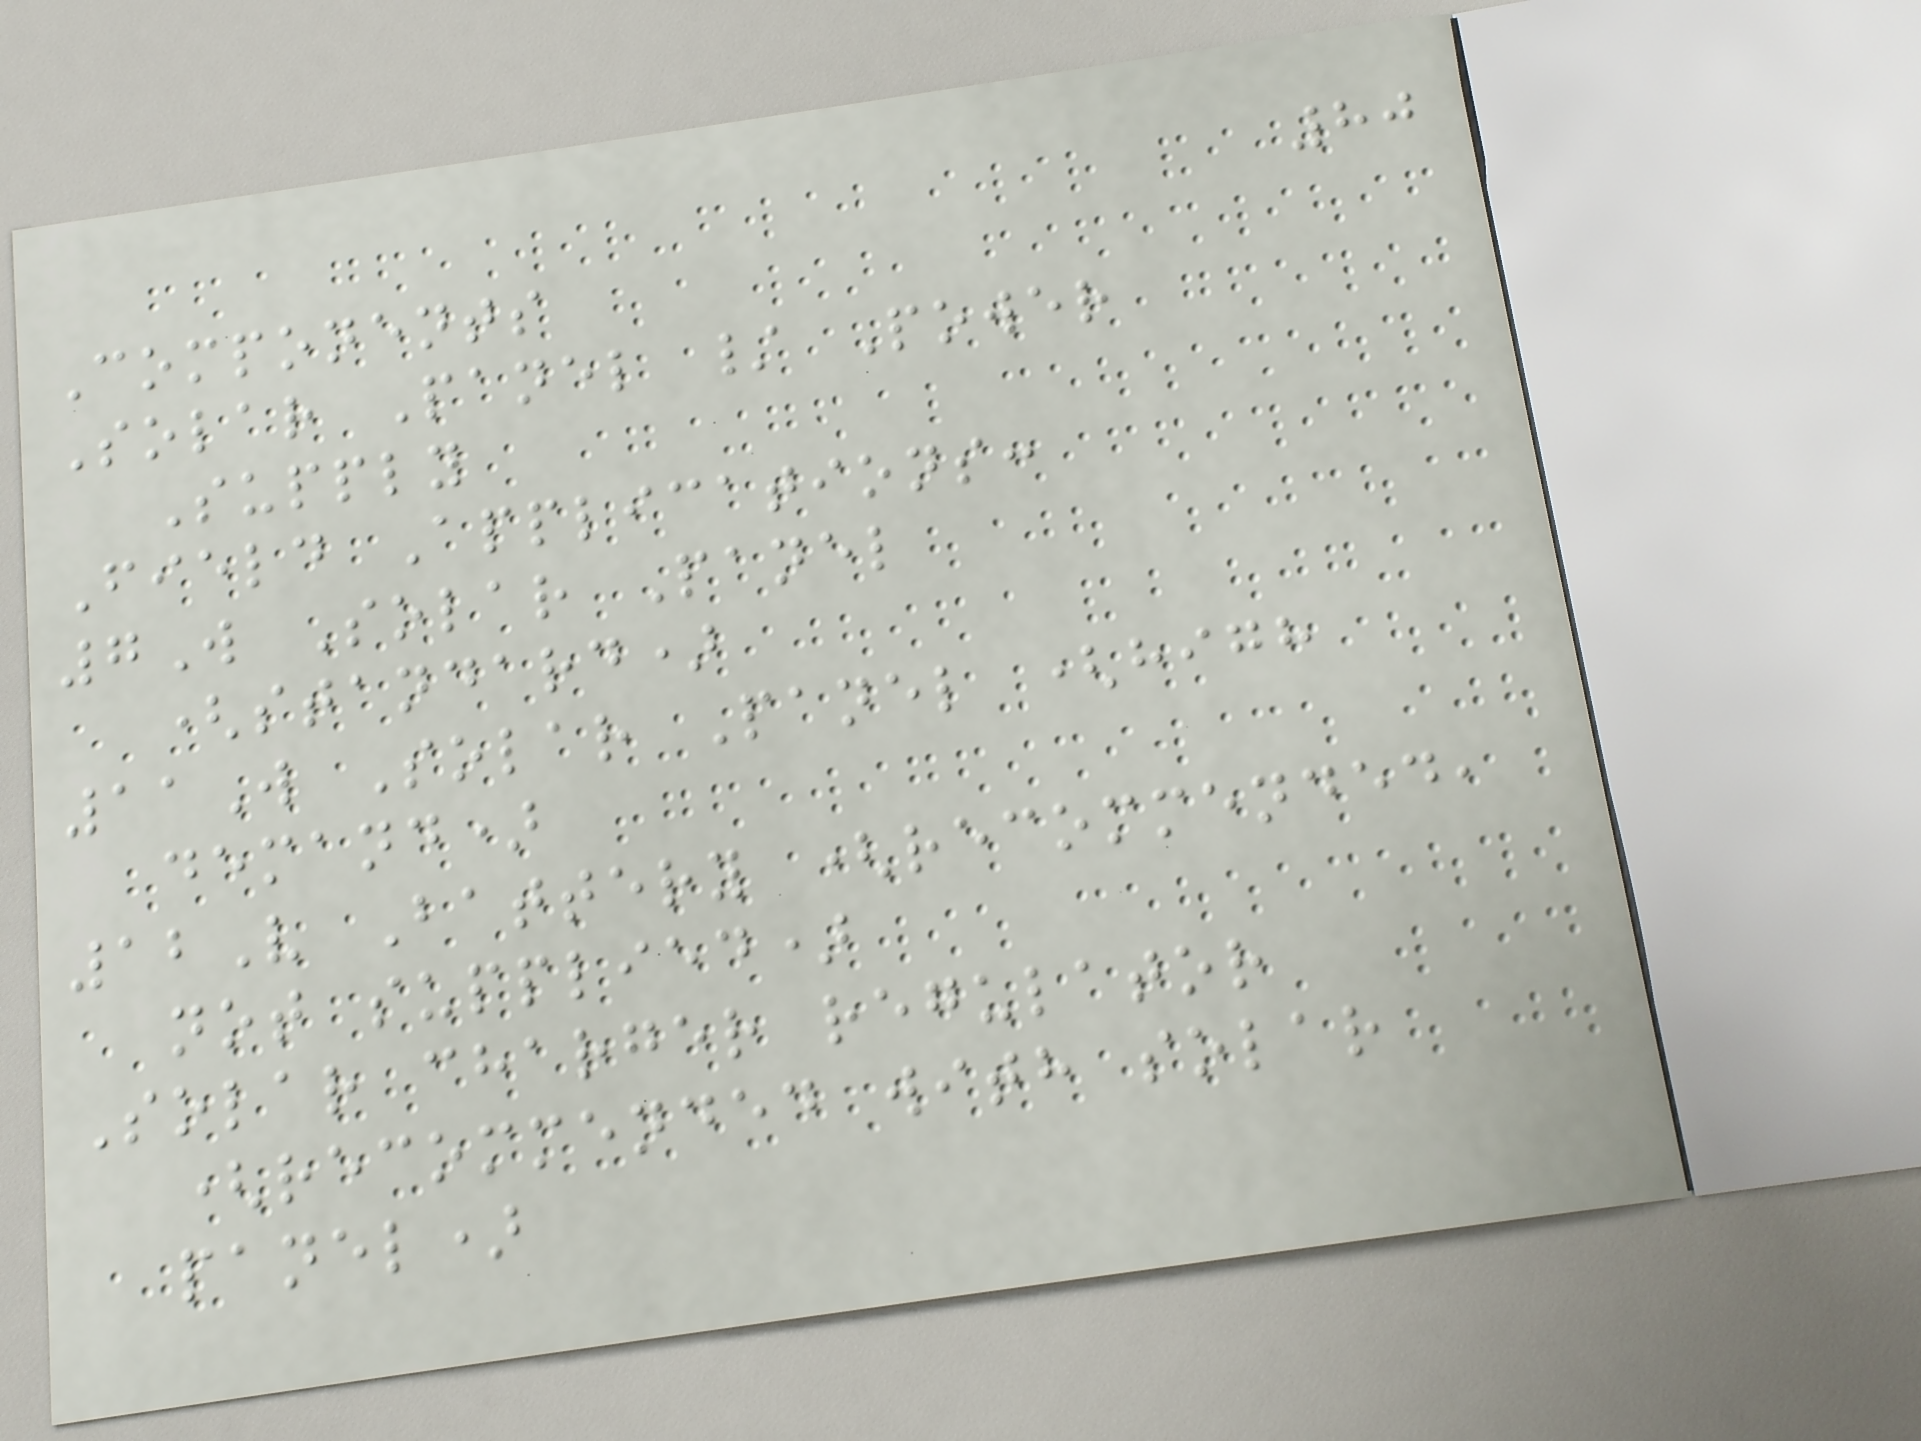80
Components
Solar Panel / Power
Supply
Field Applications:
7W Solar Panel
(standard)
11W Solar Panel (high
demand)
12V Battery (recommended,
not supplied)
Solar charger regulator
(recommended with solar
panel)
